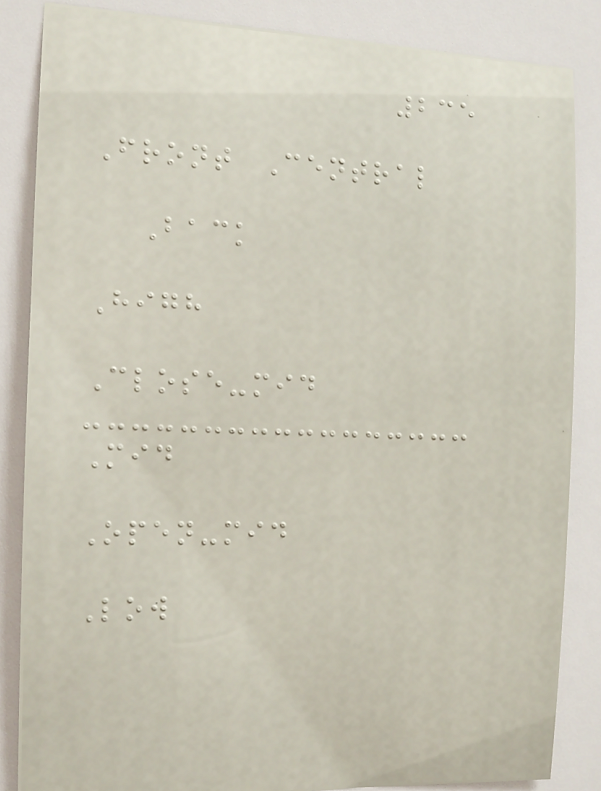235
Front Central
Back
High
Close-mid
Mid
Open-mid
Low
